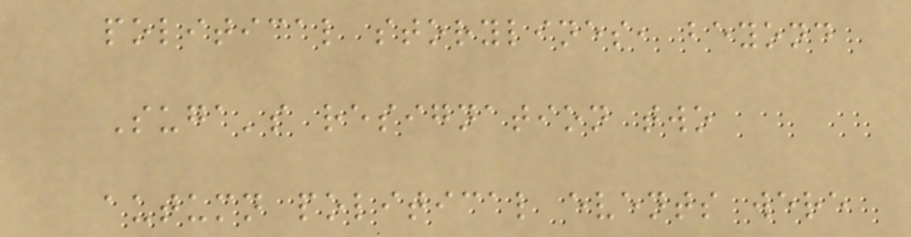political storylines, beyond
Suga's resignation two
autumn political events were
